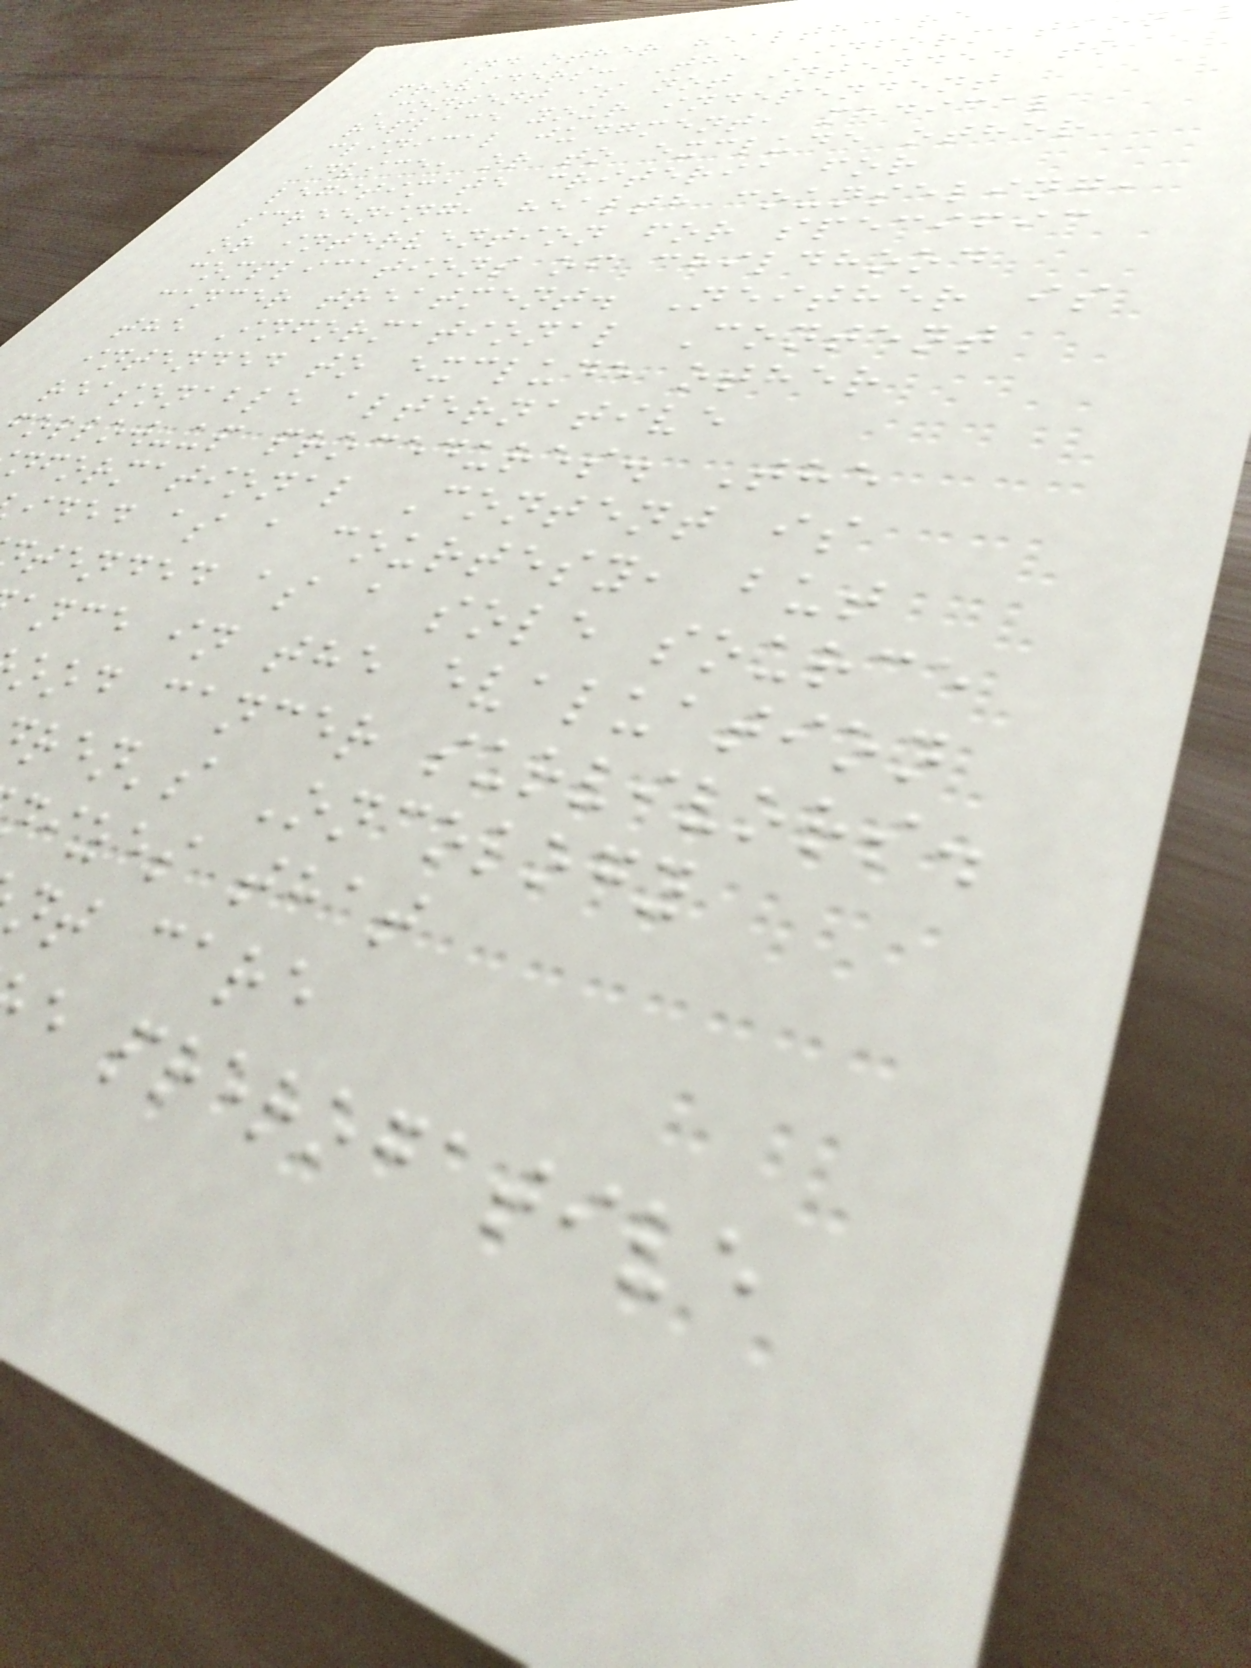and other healthcare
providers: The Informationa
Content is not intended to
replace your independent
clinical judgment, medical
advice, or to exclude other
legitimate criteria for
screening, health counseling,
or intervention for specific
complications of childhood
cancer treatment. Neither is
the Informational Content
intended to exclude other
reasonable alternative
ollow-up procedures. The
nformational Content is
ided as a courtesy, but
tended as a sole source
ance in the evaluation
ood cancer survivors.
ren's Oncology
izes that
nt care
e prerogative
